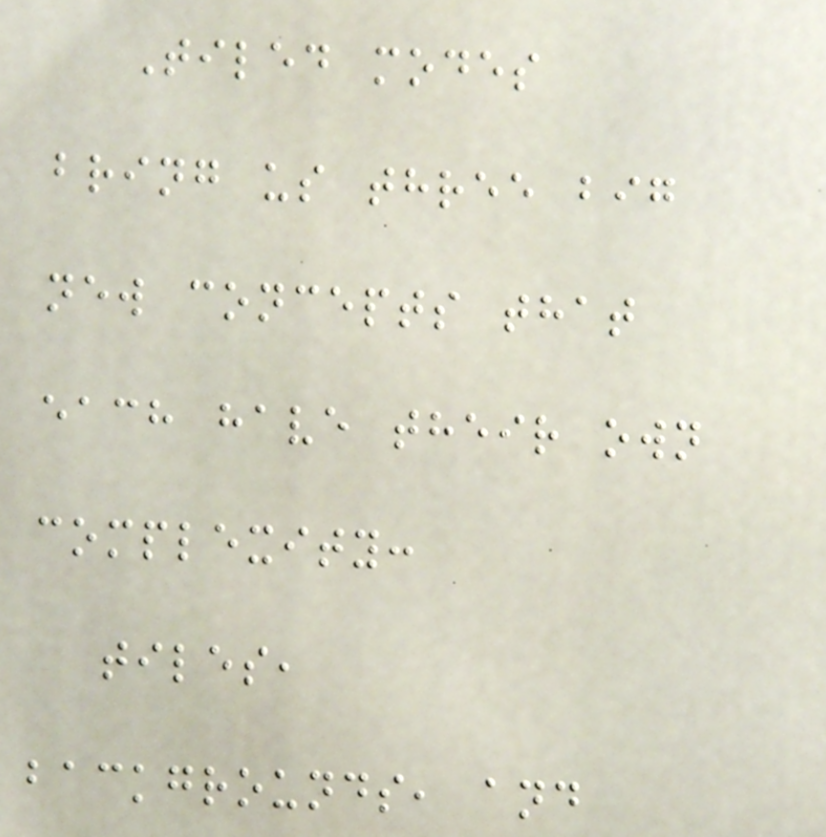Tiled modes
bring us three big
new concepts that
each have their own
complexity:
tiles,
backgrounds, and
